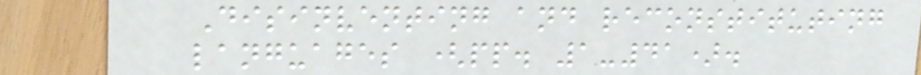Disinventing and reconstituting
languages (pp. 1-41).
